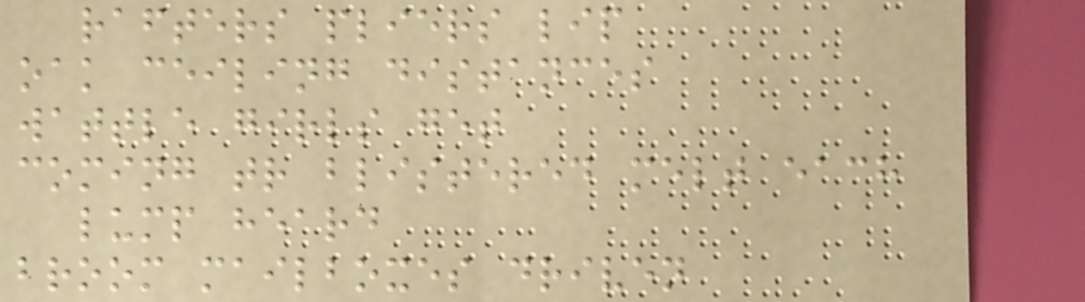rafters pliers lip
oak ceiling distances
wattle girls get
coming tr blistered melt each
lump heard
broom mailboxes driven
